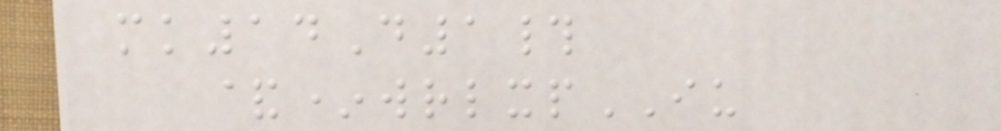mk14D1#
&*wrlxpIU
